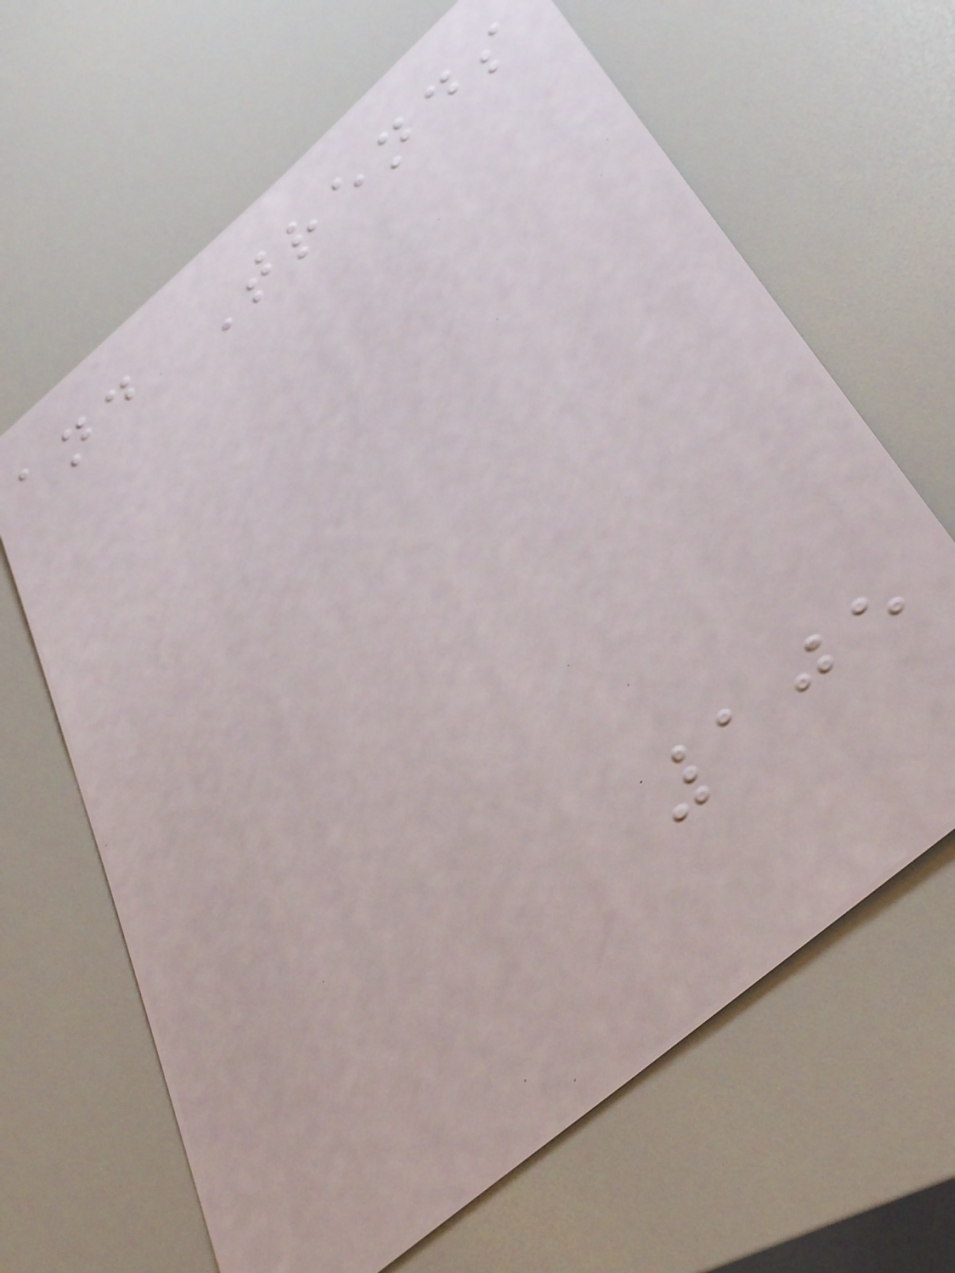and Trends
105
